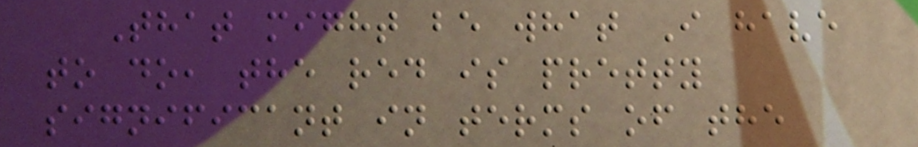That might be what I have
to do, the red is pretty
significant in terms of the
